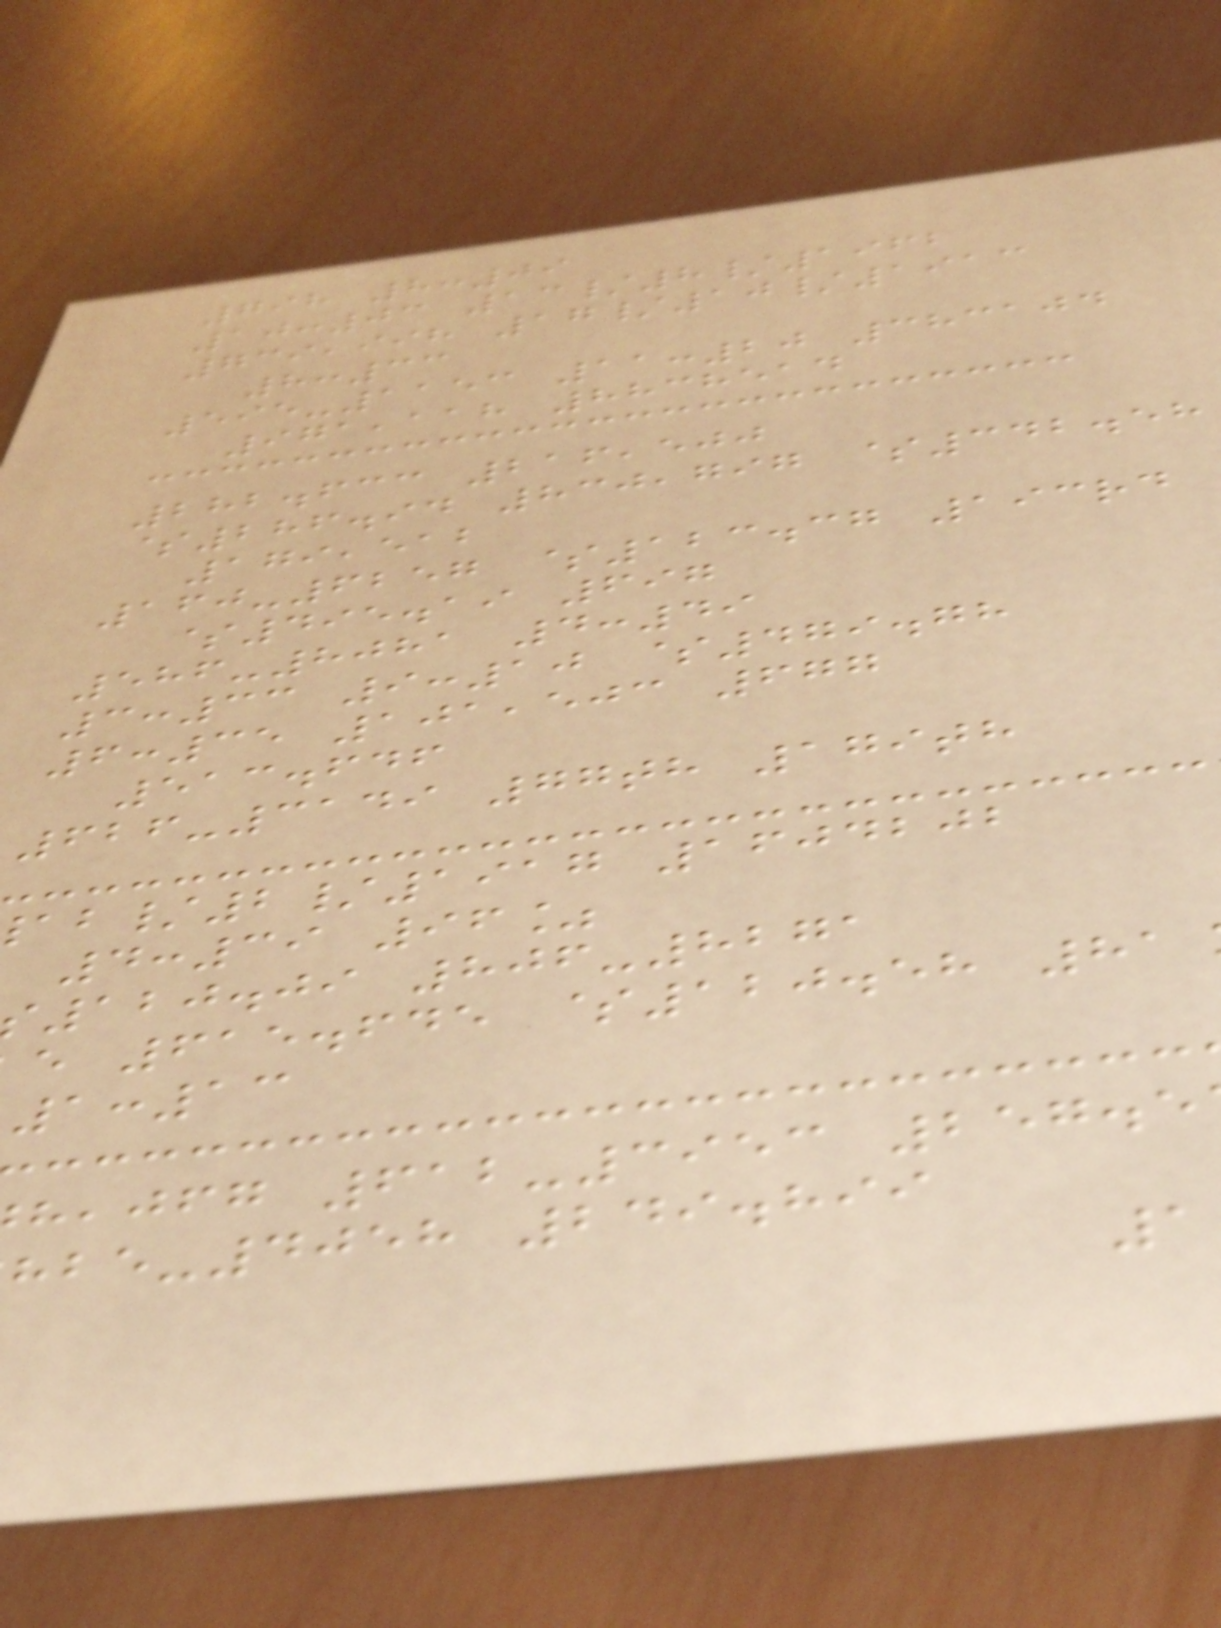798 8:09
10:03 13/8/1962
739,998 17/10/1913
8:33
595-1153 11:20 383104
971,118 8838514
282.633 216,500
$286.94 830,797 $342.58
179,512
160-6257 $123.37 193rd
$495.19 697
586-8081 4:49
3:33 9:10 $479.78
6:35 101,503 677
513.646
626-3149 77th 179th
/2/1917 1604202
4:39 96%
120.09 806-8271
e 615.645 $120.58 81
1:13
,jfg 612-3953 257.5
-4058 249.899
